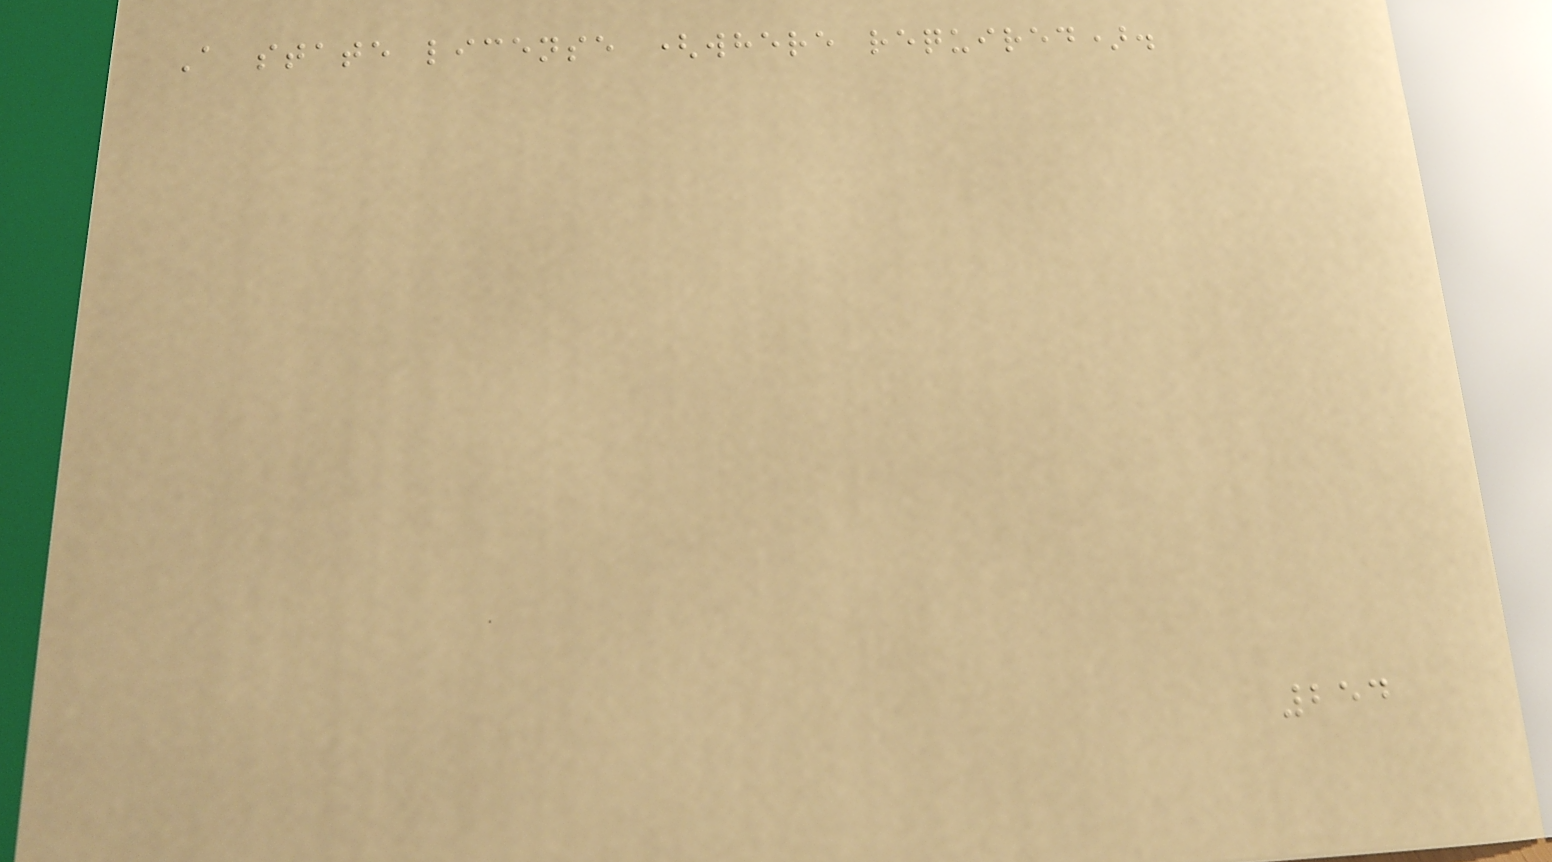A state license (where required).
254
